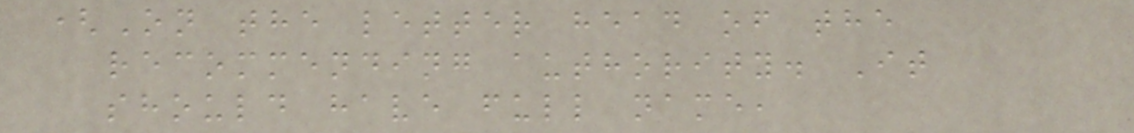(On the letter head of the
recommending authority. It
should have full name,
